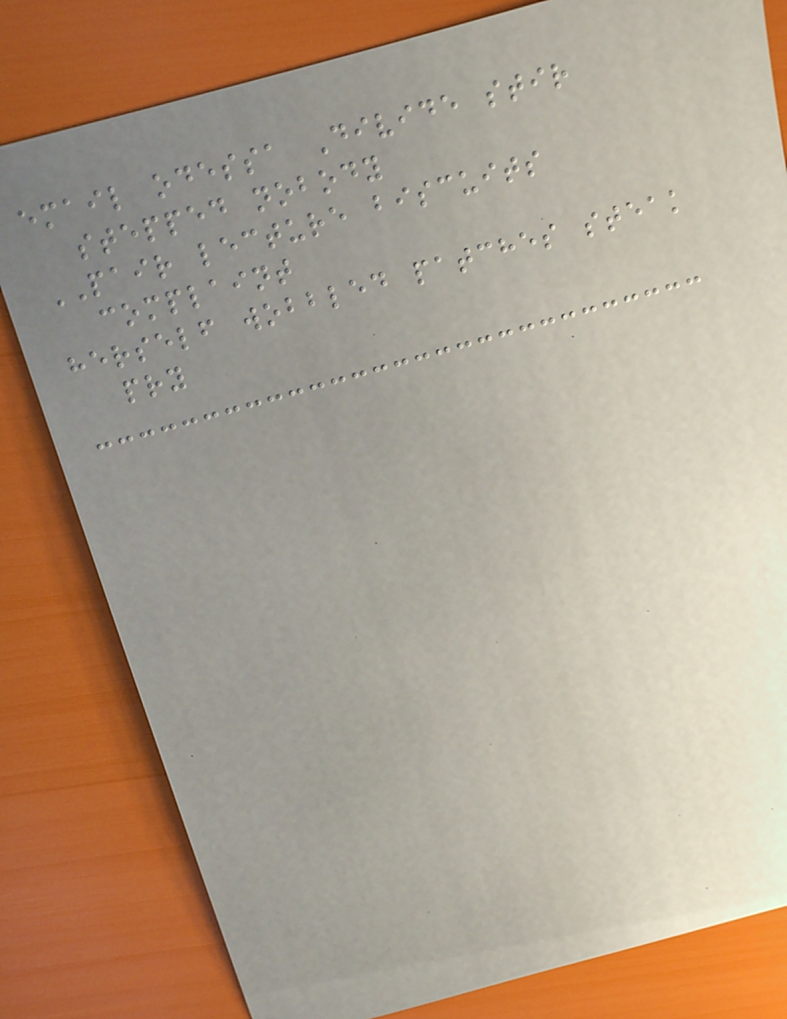email odessa Divide stir
stepped nobody
PAIR lecture biscuits
complaint
herself wobbled patches steak
pry
